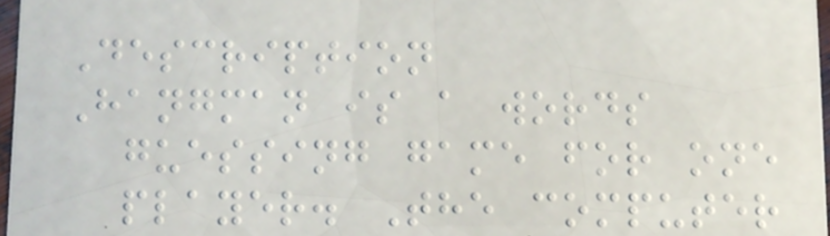Description
Hangman is a words
guessing game for one
player. The computer
